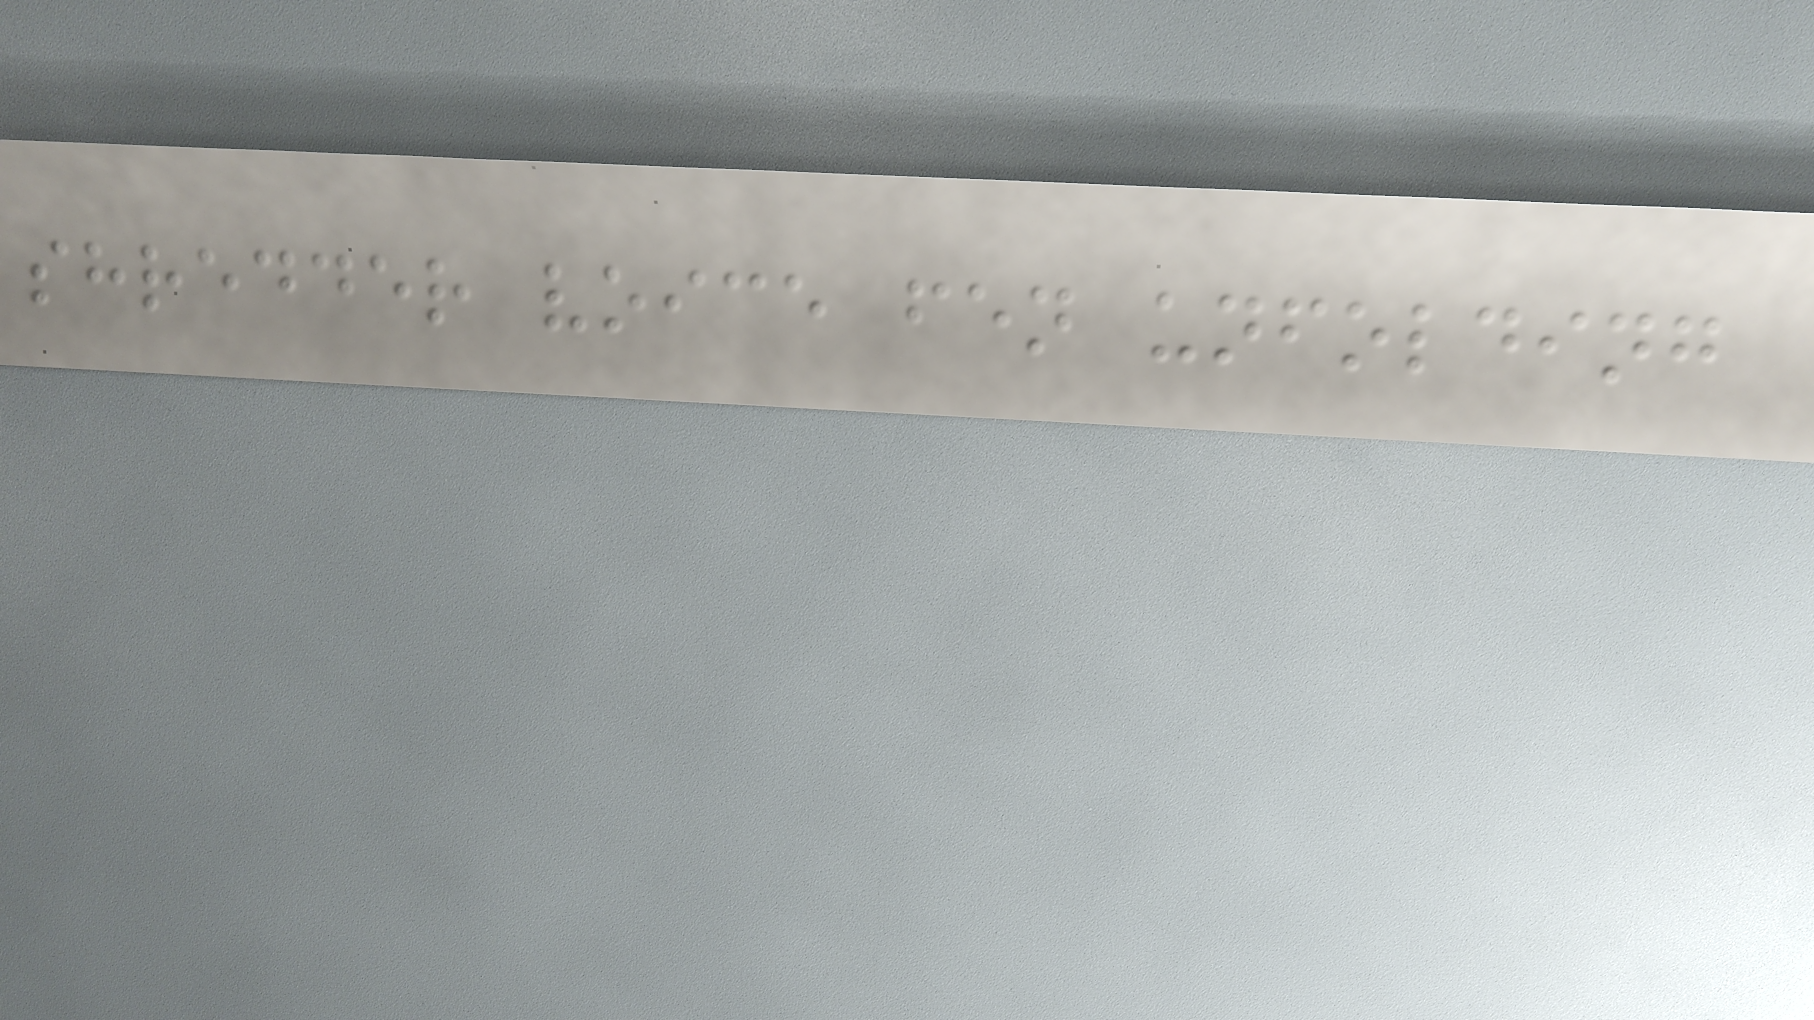shredder voice fen unfolding
